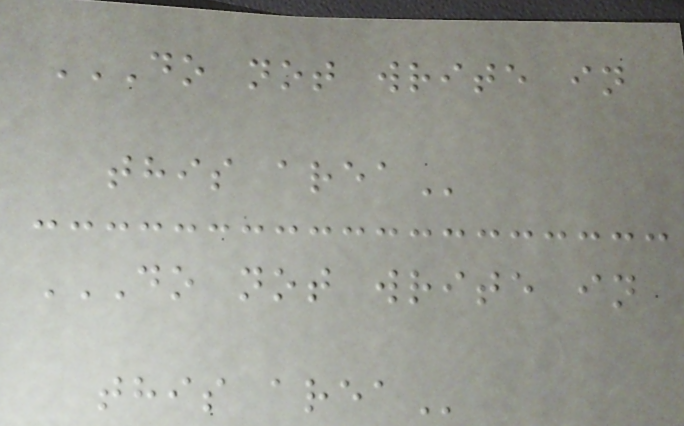DO NOT WRITE IN
THIS AREA
DO NOT WRITE IN
THIS AREA
